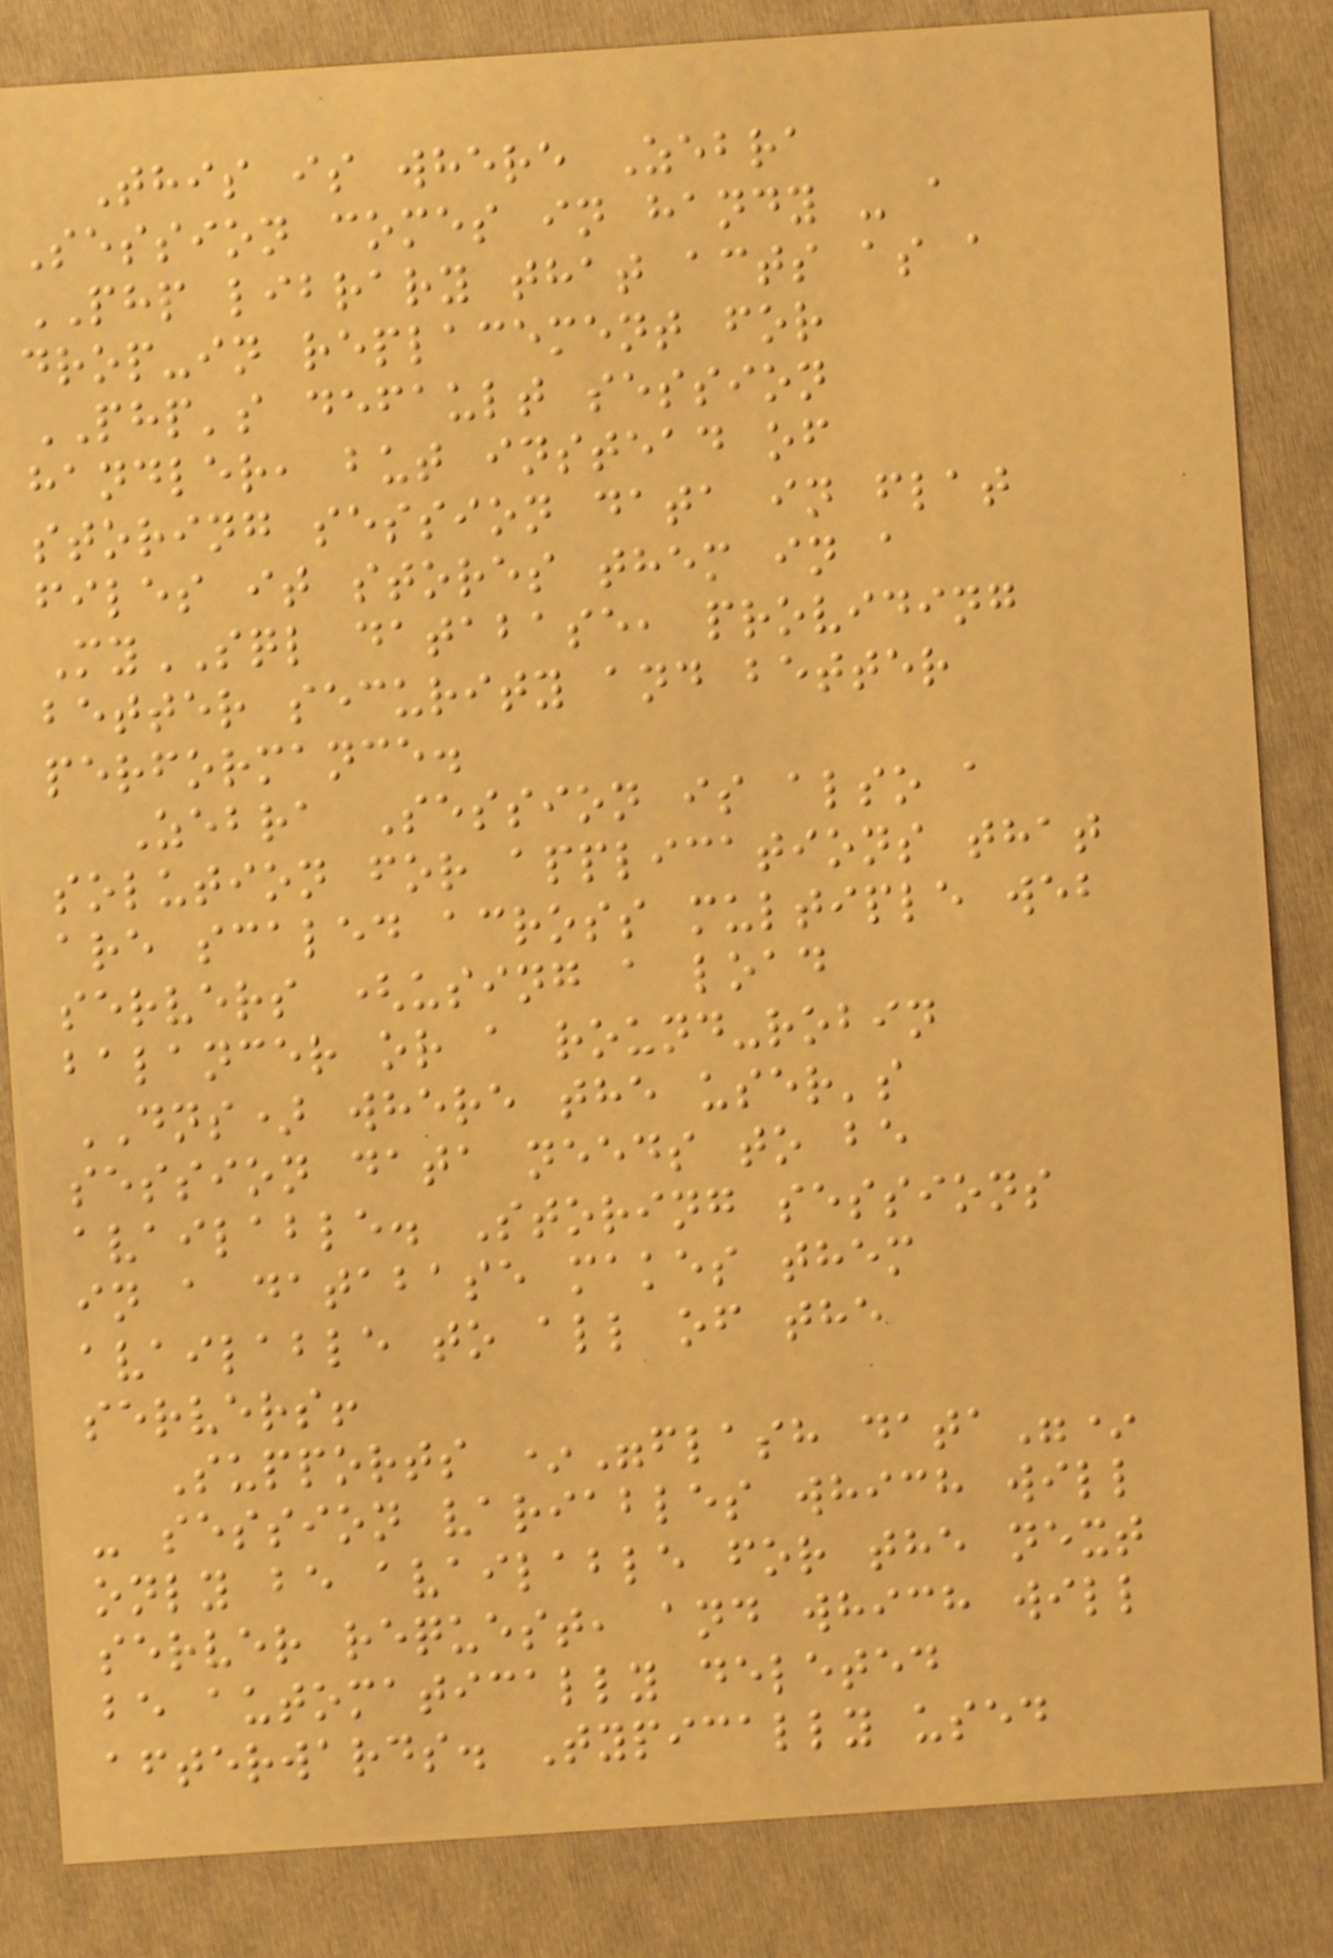This is where Zebra
Session comes in handy - a
PHP library that acts as a
drop-in replacement for
PHP's default session
handler, but instead of
storing session data in flat
files it stores them in a
MySQL database, providing
better security and better
performance.
Zebra Session is also a
solution for applications that
are scaled across multiple web
servers (using a load
balancer or a round-robin
DNS) where the user's
session data needs to be
available. Storing sessions
in a database makes them
available to all of the
servers!
Supports *"flash data"*
- session variables which will
only be available for the next
server request, and which will
be automatically deleted
afterwards. Typically used
